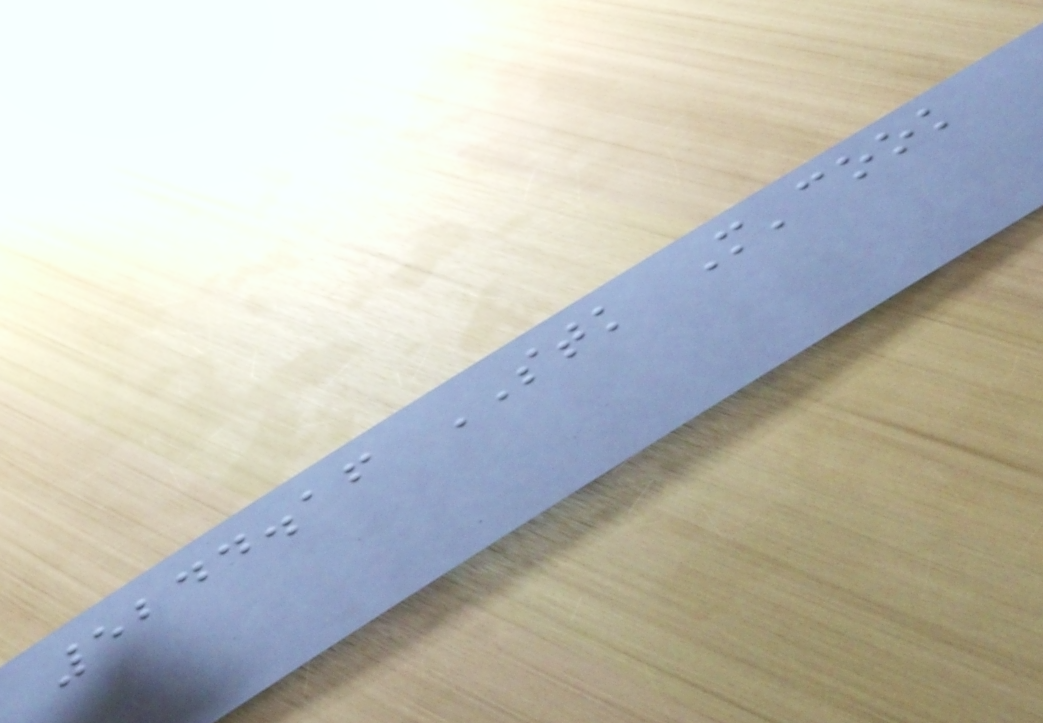5244.16 STK M'cook
